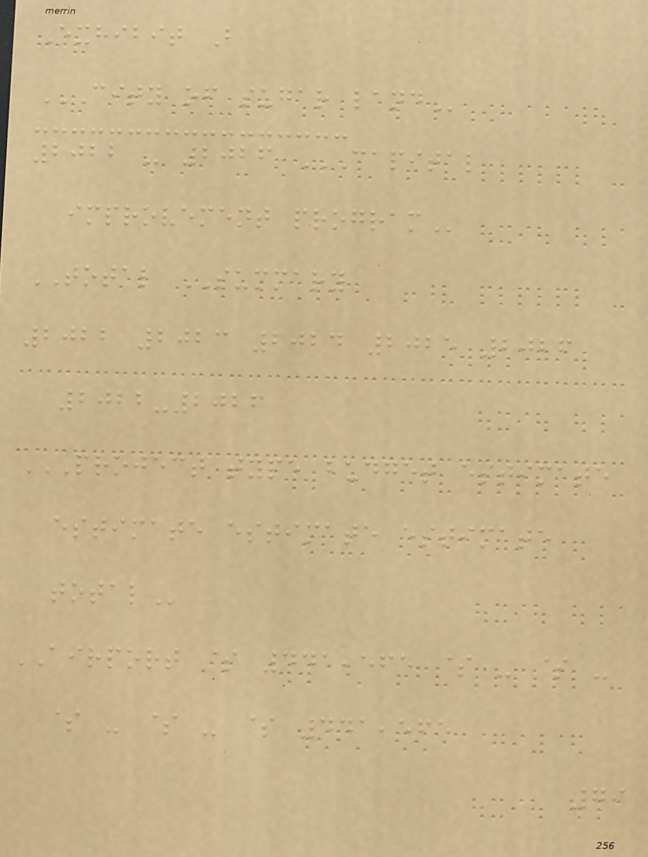Exhibit B
CITY OF SUGAR LAND
2022 - 2026 CAPITAL
IMPROVEMENT PROGRAM
TOTAL SUMMARY
2022 2023 2024 2025 2026
2022-2026
PROJECT TYPE BUDGET ESTIMATE
ESTIMATE ESTIMATE ESTIMATE
TOTAL
AIRPORT $ 441,565 $ - $ -
$ - $ - $ 441,565
79
